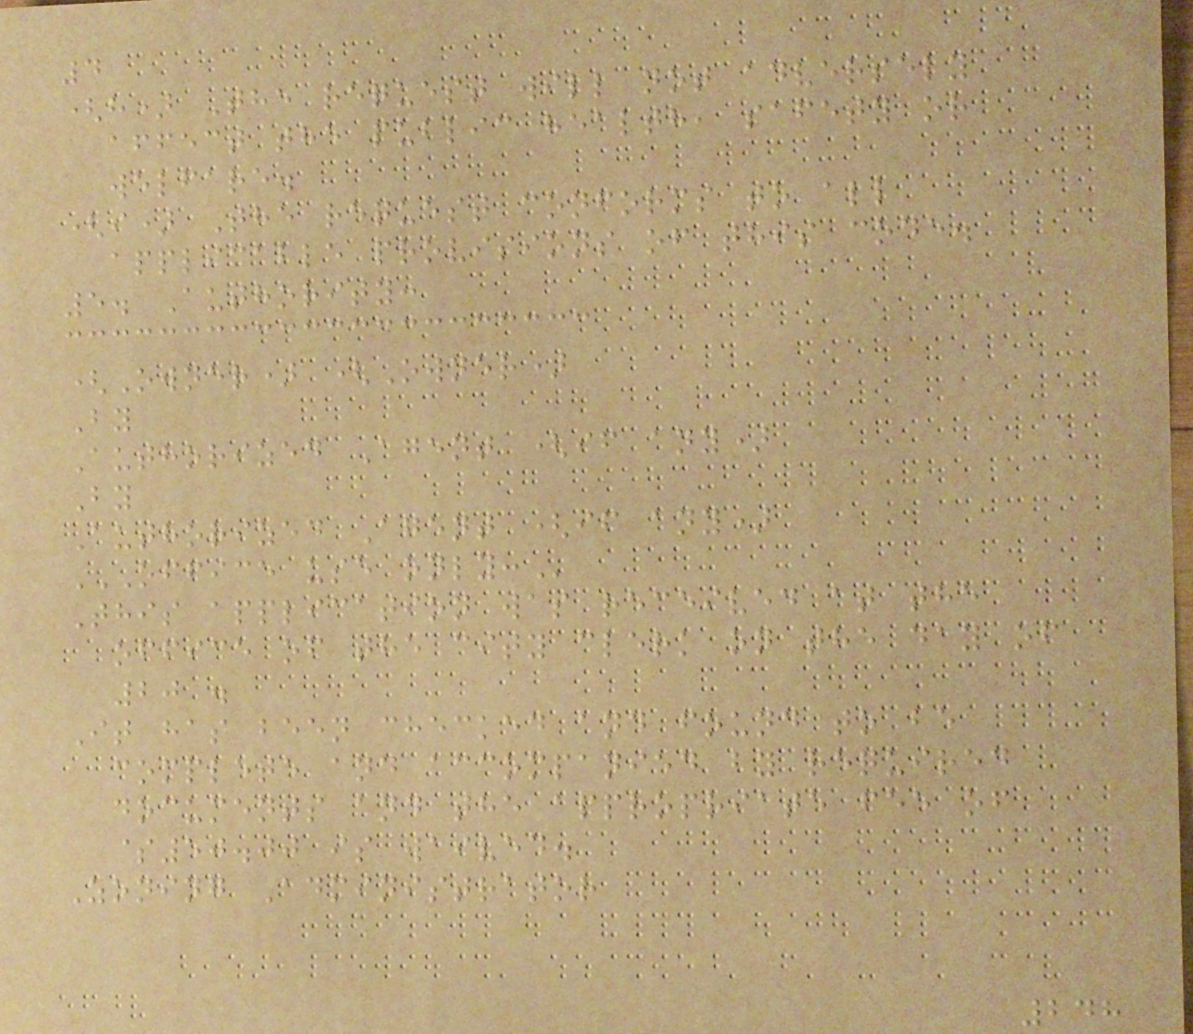4
(h) The request will not adversely
affect the public health, safety or
welfare.
(i) The request conforms to all
applicable provisions of this code.
5. Authority:
(Owner) (Owner)
By
Authorized Agent (if any)
By
Authorized Agent (if any)
OFFICE USE ONLY:
This application was received at the
office of the city clerk on the day of
20 .
It has been checked and found to be
complete and accompanied by required
documents and the appropriate fee of
$50.00 is waived.
Zoning Administrator
248
